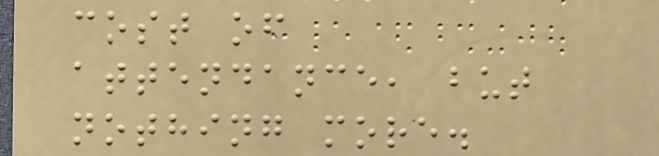cost of
attendance, but
nothing more.
